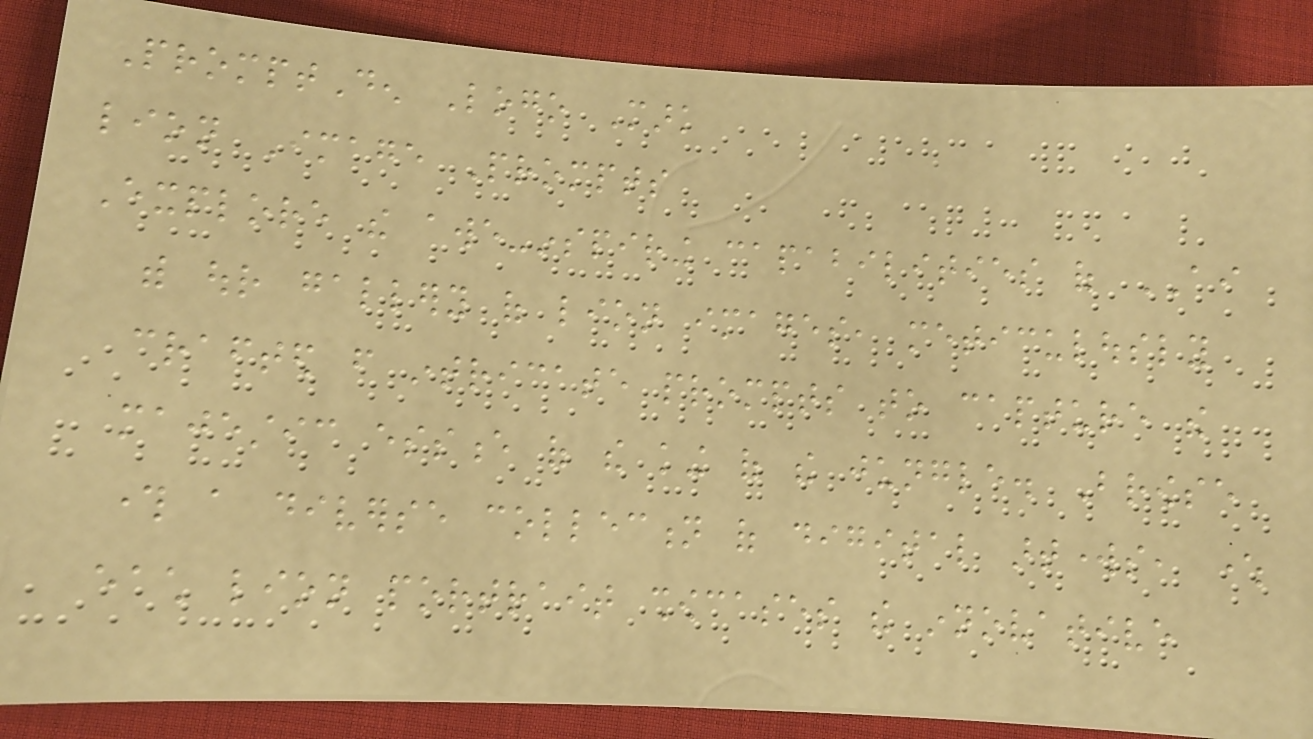PromptDen Logo Mark
lion Image Prompts
Explore the awe-inspiring capabilities of AI
with our gallery of lion images, meticulously
crafted from intricate prompts to capture the
majestic essence of the king of the jungle. Browse
through a diverse collection of digital artworks, where
each lion portrait showcases the innovative
